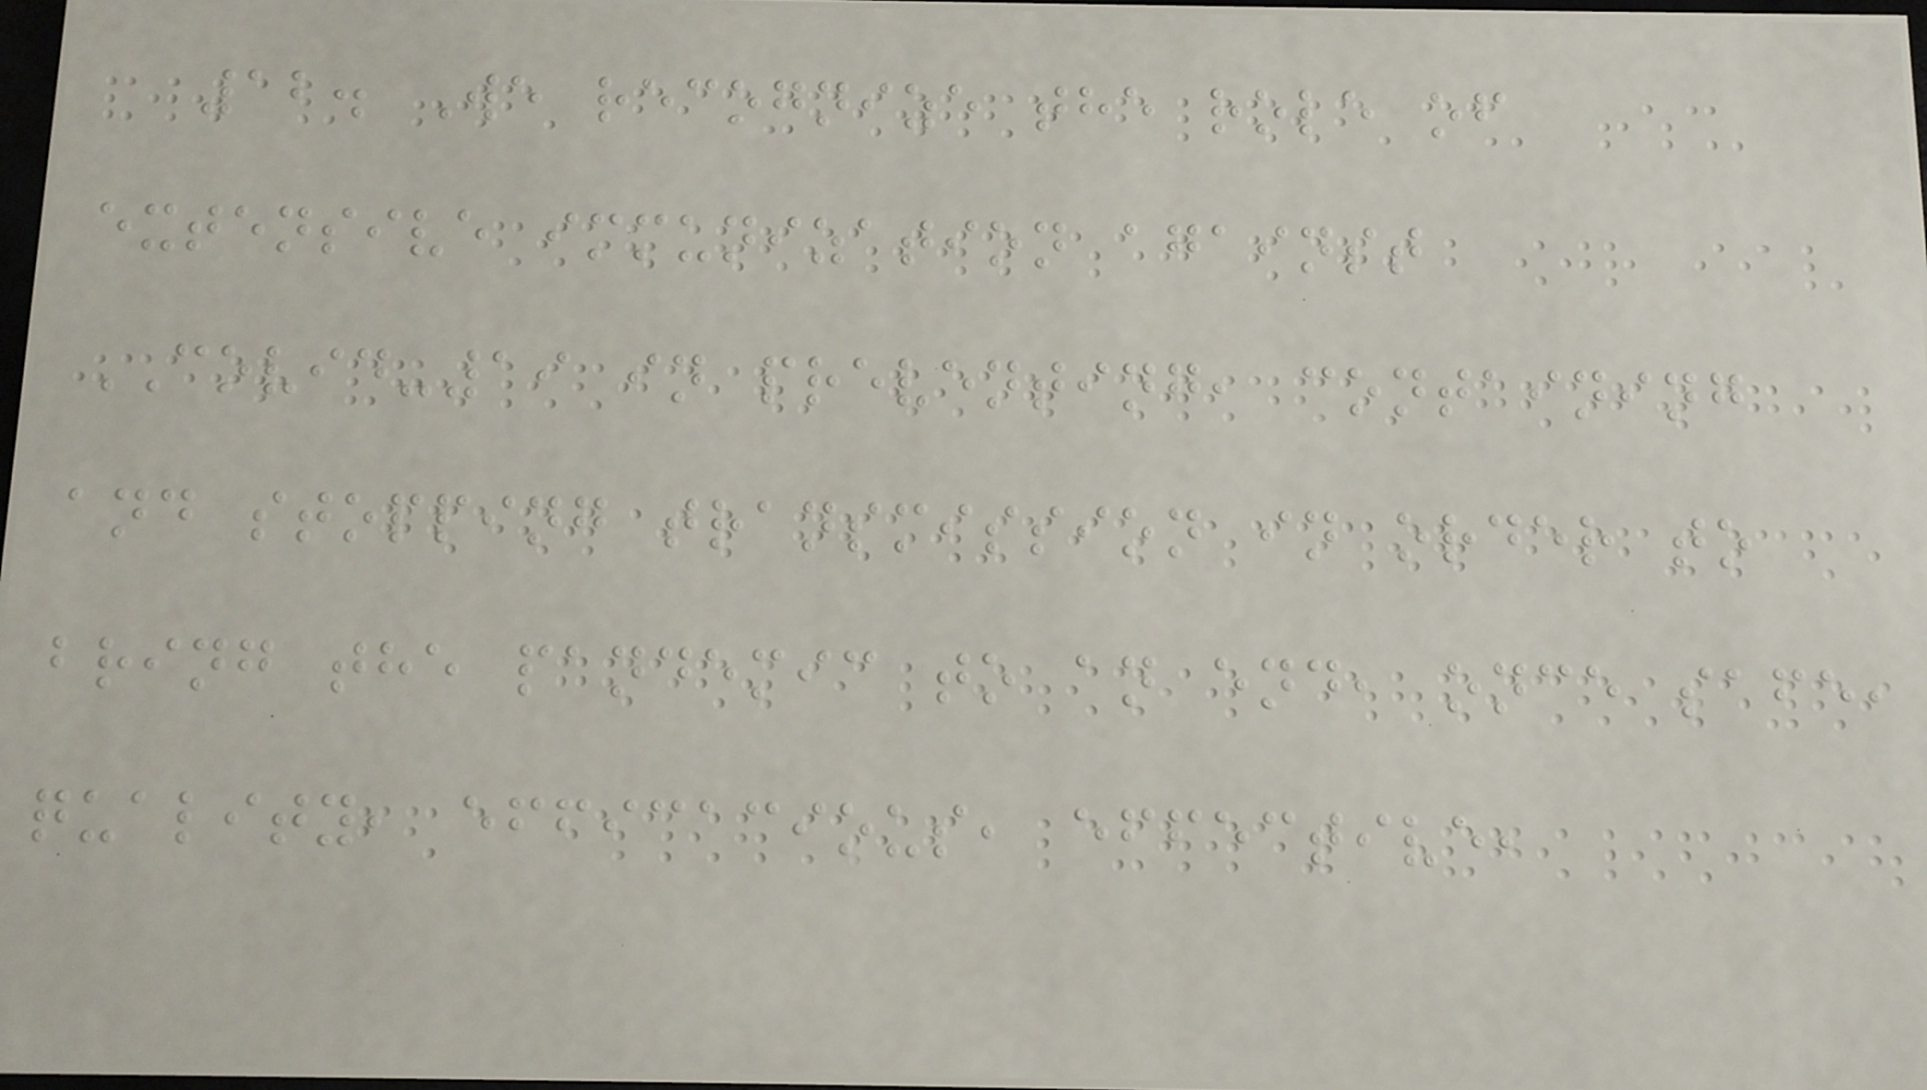12. We recognize the role of
extensive immunization against
COVID-19 in preventing, containing
and stopping transmission in order to
bring the pandemic to an end, once safe,
quality, efficacious, effective,
